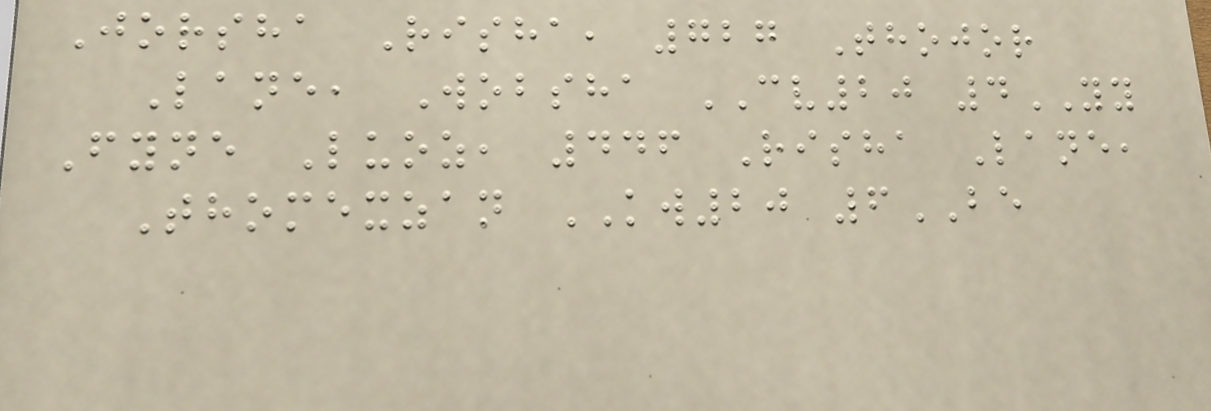Jorsha Risha, 727 Thojor
Lane, Wobsha CV20 4YY
Fyne Luoz, 446 Risha Lane,
Thomexzan KW20 6BE
